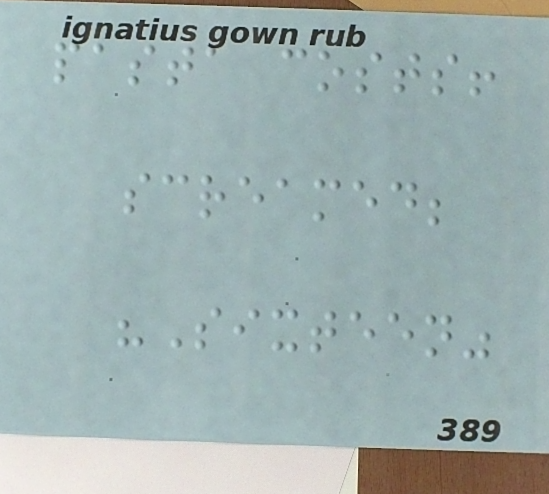pasta costs!
screamed;
"Sixteen"
